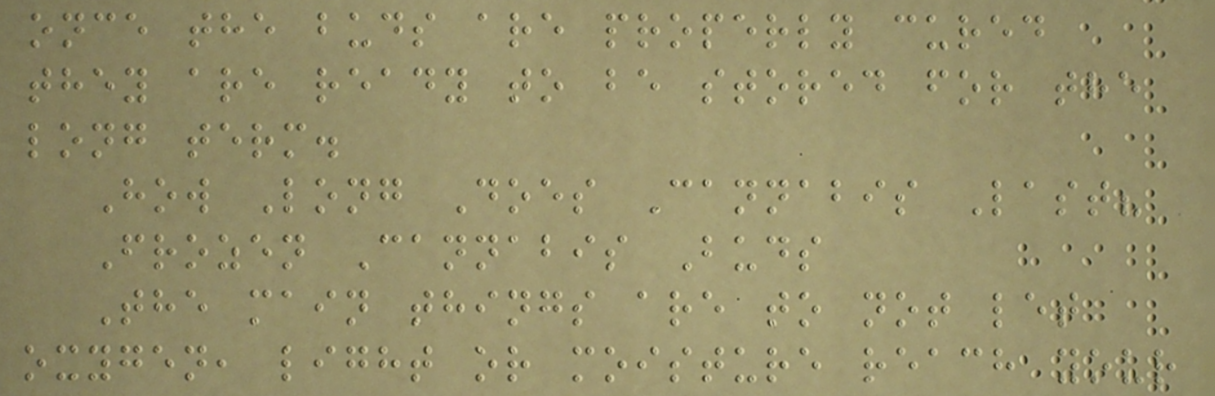once the buds are properly cured
they are ready to be stored for the
long term.
How Long Does Cannabis Last?
Frozen Cannabis Buds
The main things are to not let
oxygen, light or moisture reach your
